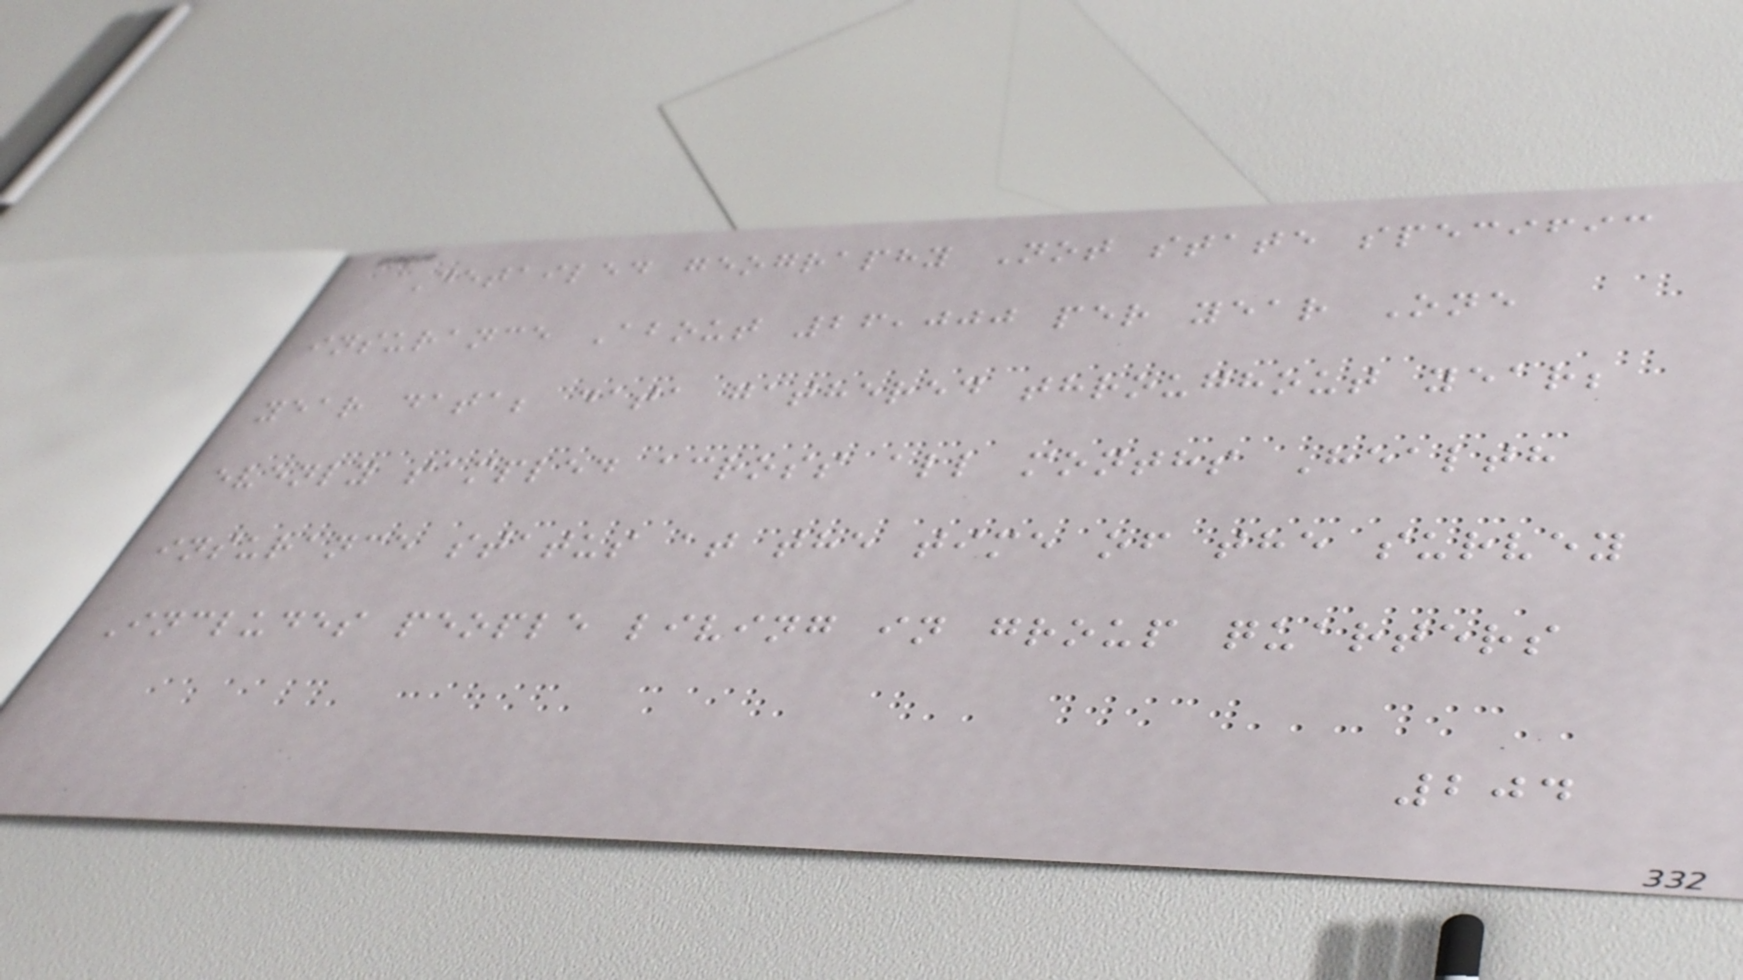Detailed geography Not state specific
insurance About 26,000 per year One
year data; data gathered throughout year;
evenly sampled across all months Health
insurance status at the time of the survey
Includes people living in group quarters
204
